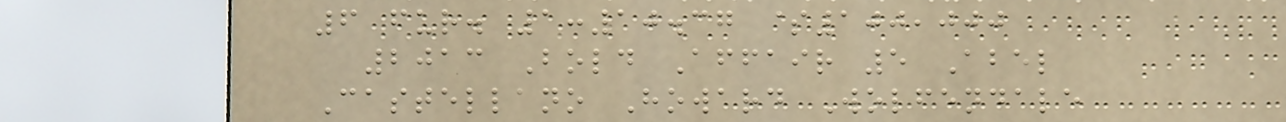6 fur. 1:10.37 $100,000
2013 Bold Affair 5 Abel
Castellano Howard Wolfendale
